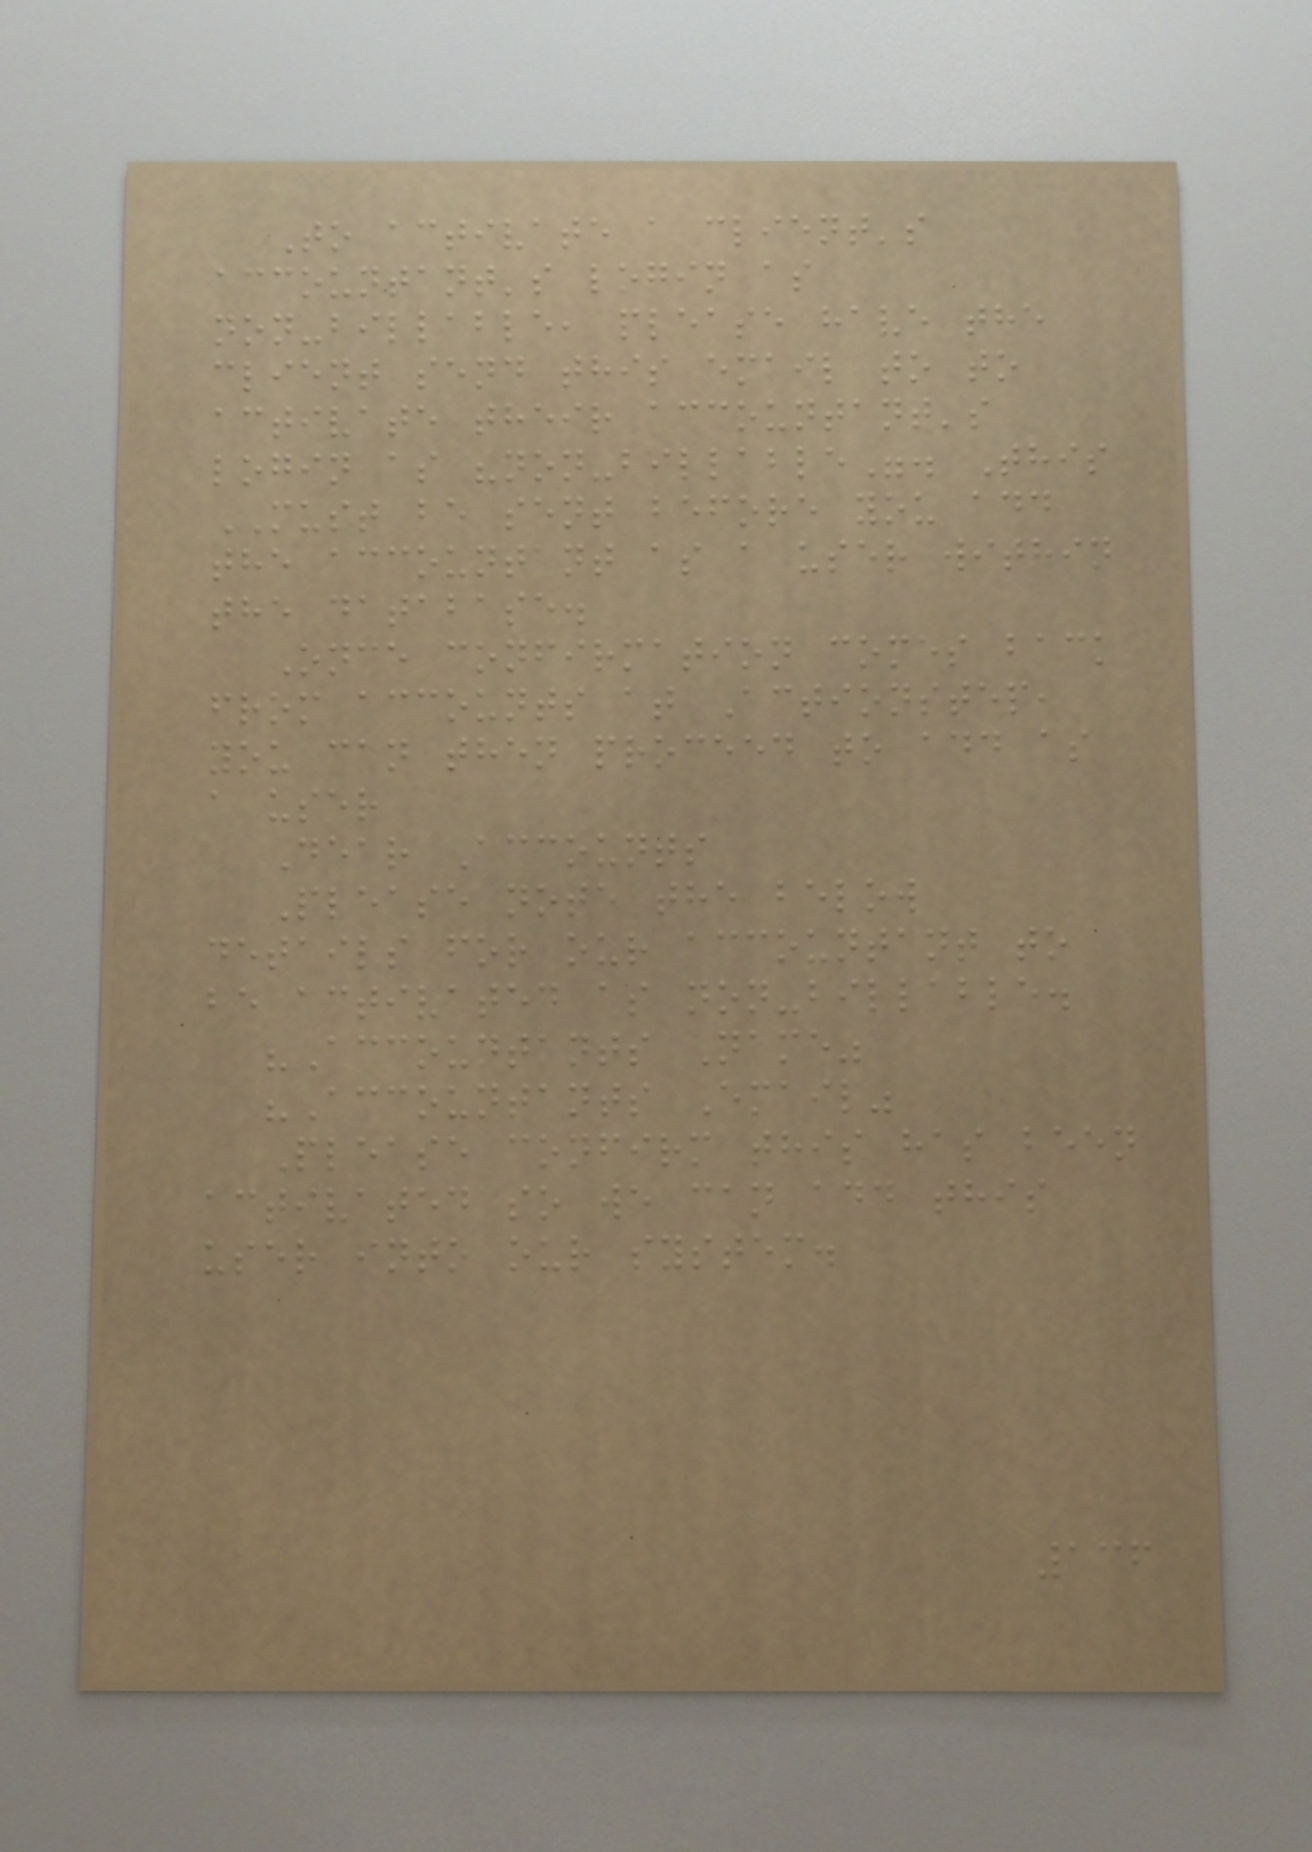To activate a client's
accountant's login as
non-billable, please have the
client send this email to to
activate their accountant's
login as "non-billable". This
MUST be sent before you add
the accountant as a user within
the database.
Once confirmation comes back
from accounts at Actionstep,
you can then proceed to add as
a user
Dear Accounts
Please note the below
details for our accountant to
be activated as non-billable.
"Accountants Name"
"Accountants Email"
Please confirm this has been
activated so we can add this
user into our system.
136
